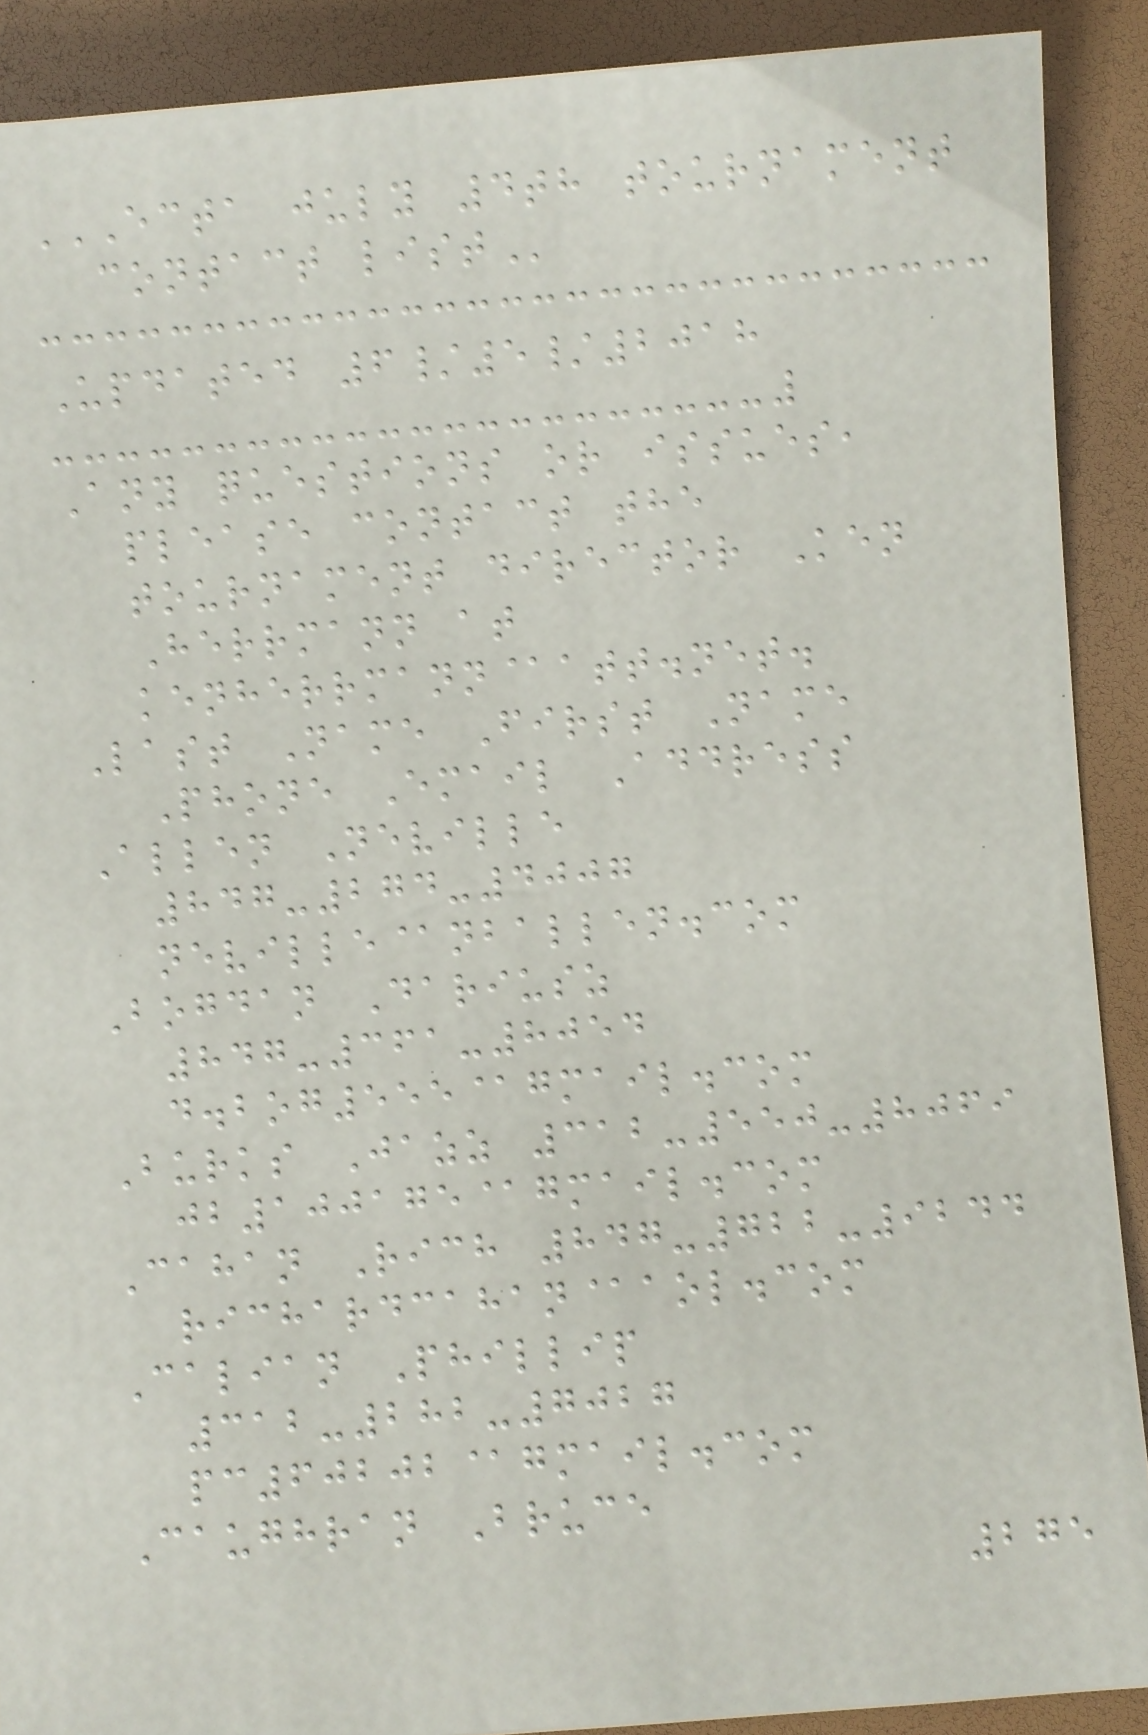ECTA JULY 4TH TOURNAMENT
CONTACT LIST
Updated 6/5/2018
Any questions or issues,
please contact the
tournament director Ken
Herrmann at
kenherrmann@att.net.
Last Name First Name
Phone Email Address
Allen Neville
847-274-4007
neville@nballen.com
Bogdan Dariusz
847-361-8054
d.bog555@gmail.com
Burks Jazz 312-550-8069
jb100175@gmail.com
Cahan Rich 847-722-9244
richardcahan@aol.com
Calian Phillip
312-282-7027
pc60202@gmail.com
Caughran Bruce
275
